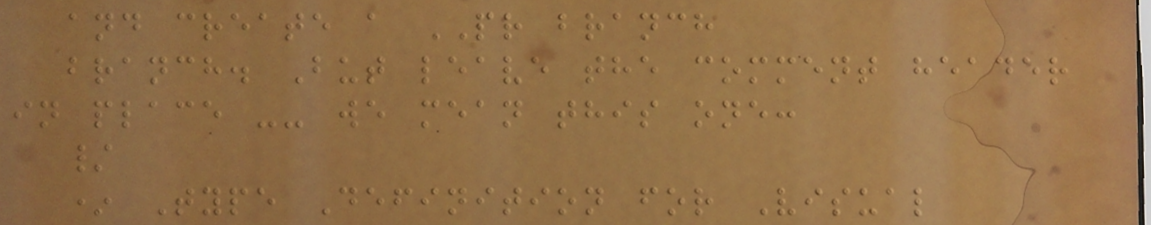and create a PR branch
branch. But leave the comment header
in place -- we mean this one:
/
* Type Definition for Visual
